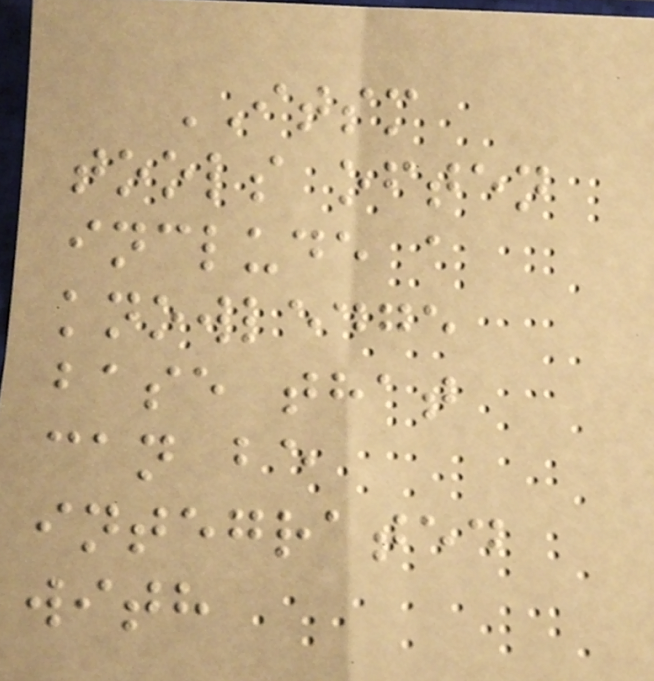ITSM
tools often
include a
knowledge
base that
can be
integrated
with
